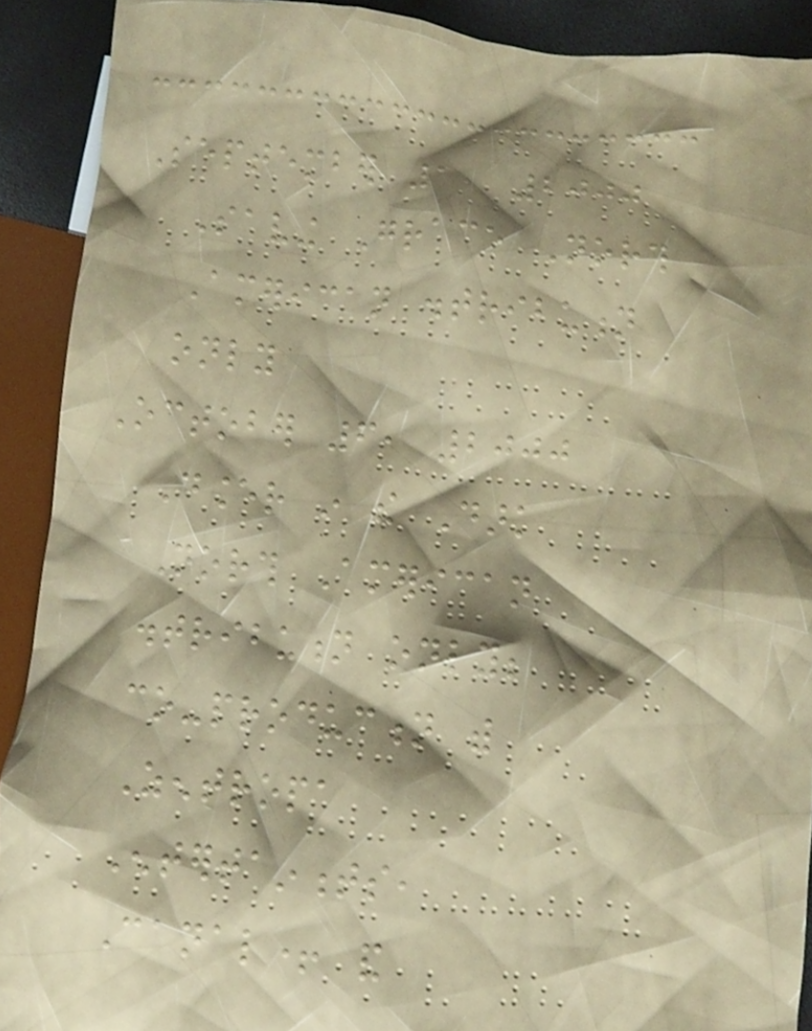September 1, 2000
Saving Grace North
American distribution
only
October 6, 2000
Dancer in the Dark
North American
distribution only;
co-production with
Zentropa
Entertainments,
Canal+ and
